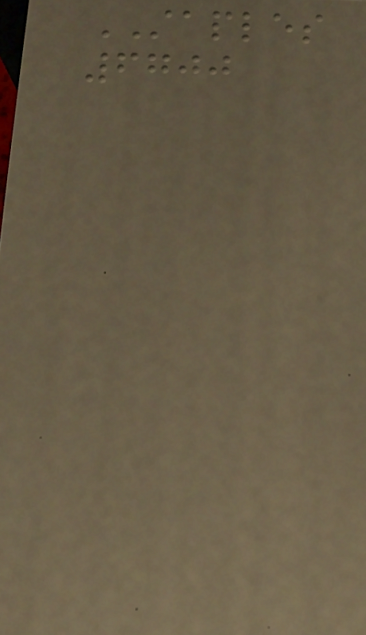STAPLES
6700
